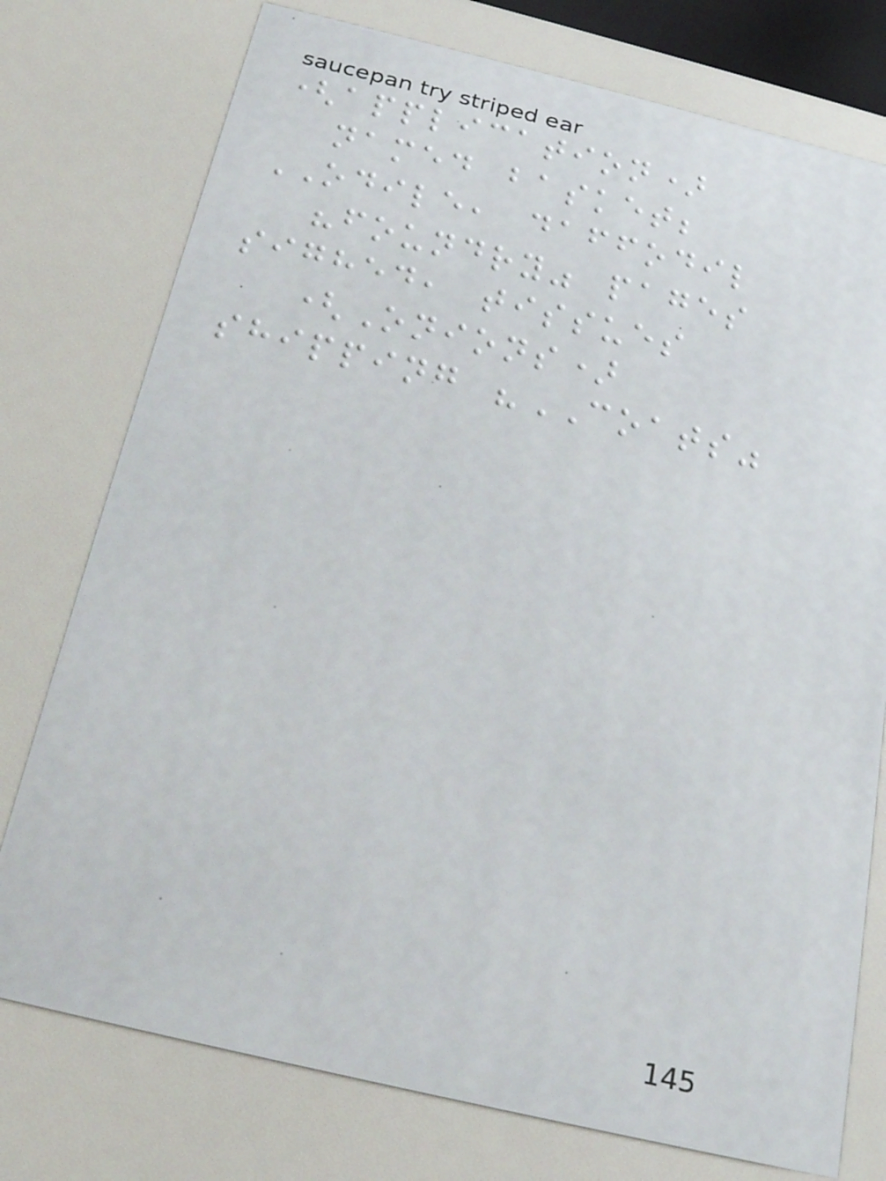(application)
named basket;
ODILE, daffodil
"foundry" pages
sighed, tissues
(Onions)
shipping "COATS"
